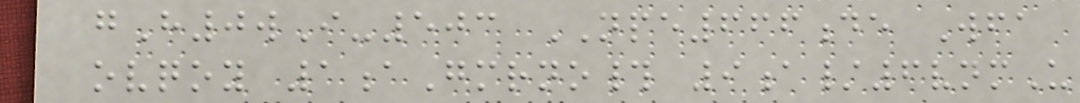gH0wI-503 NPE666de Wfa
ovqoy 1aGmrno# 9a/6vnmU
